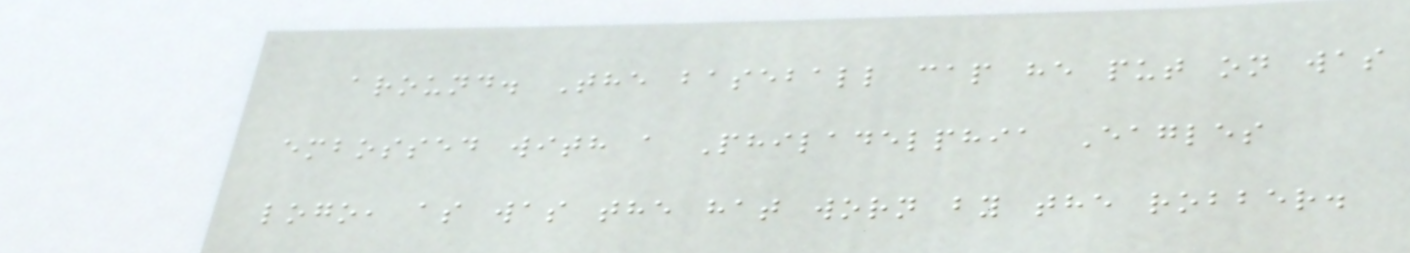around. The baseball cap he put on was
embossed with a Philadelphia Eagles
logo, as was the hat worn by the robber.
